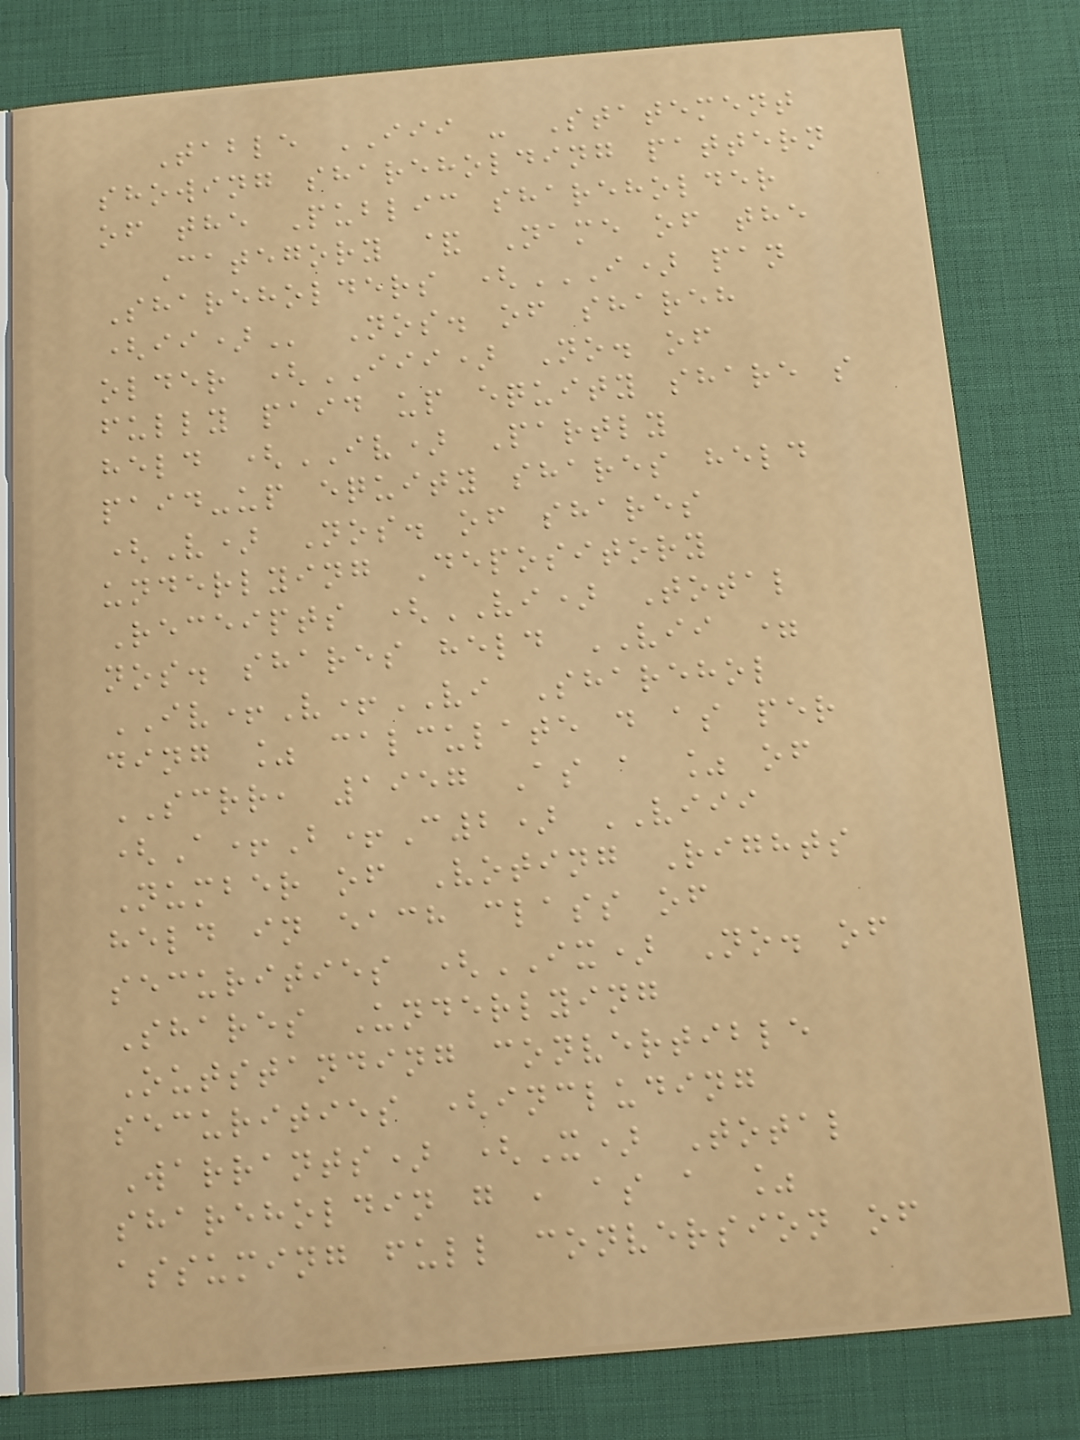Table III - Statement
showing shareholding pattern
of the Public shareholder
Category & Name of the
Shareholders (I) PAN
(II) Nos. of shareh
older (III) No. of
fully paid up equity share s
held (IV) Partly
paid-up equity shares held
(V) Nos. of shares
underlying Depository
Receipts (VI) Total
nos. shares held VII =
IV+V+VI Sharehol
ding % calculate d as per
SCRR, 1957 As a % of
(A+B+C2) VIII
Number of Voting Rights
held in each class of
securities (IX) No. of
Shares Underlying
Outstanding convertible
securities (including
Warrants) (X) Total
shareholdin g , as a %
assuming full conversion of
